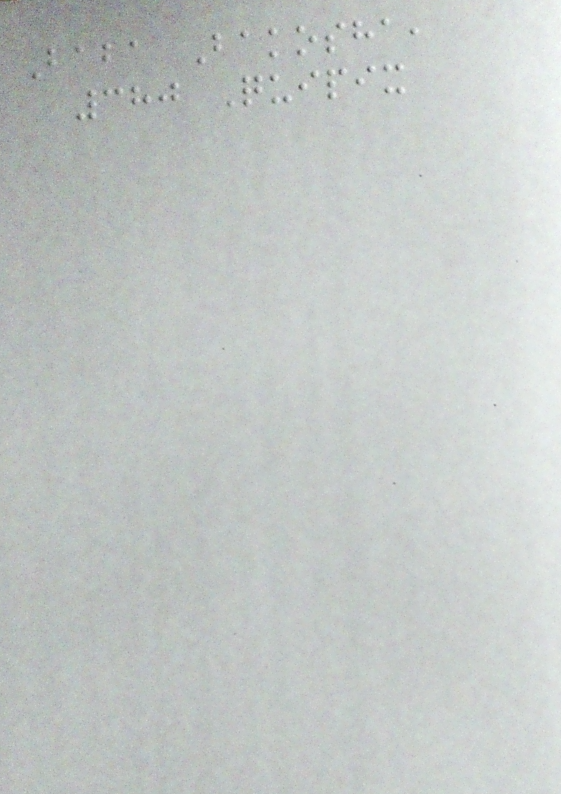Baba Bakosha,
380 Quipix
